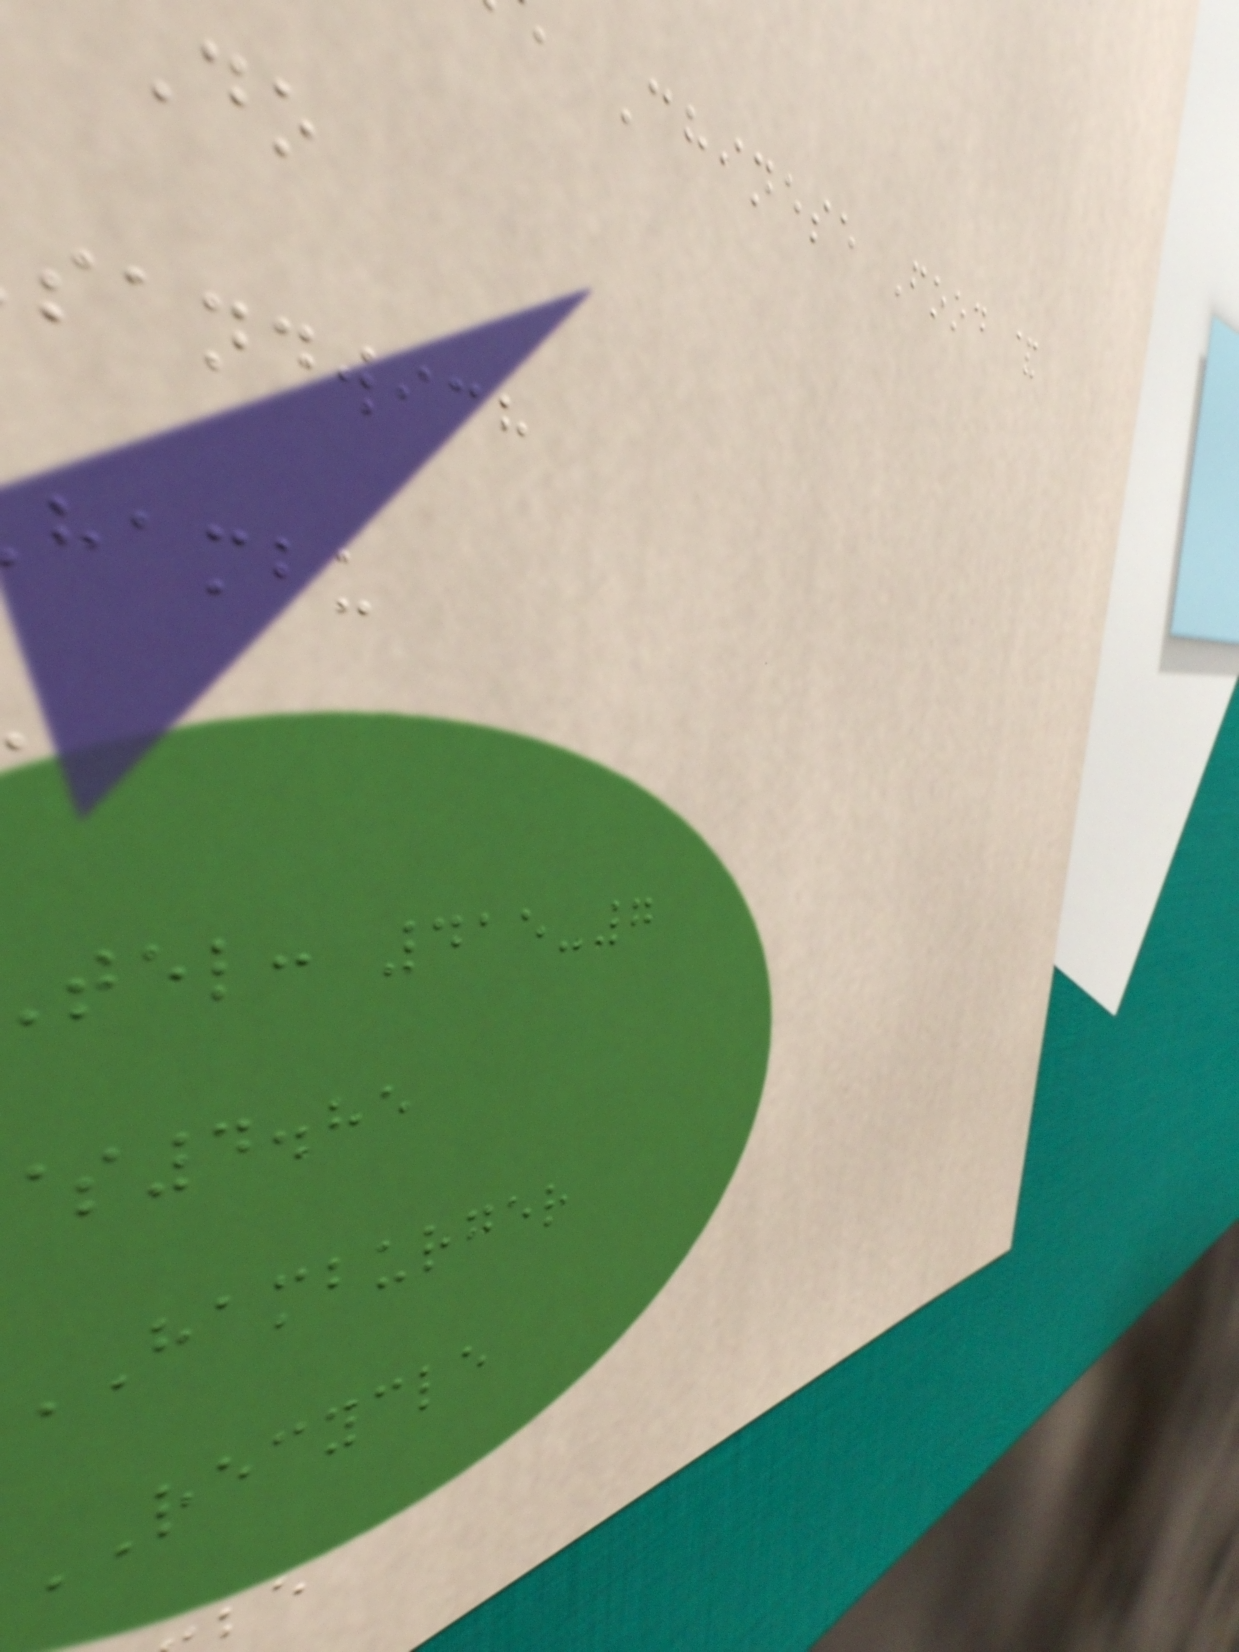Chinese Food &
sandwich
hambu
tel: 415-7
4.85
HAMBURGER
RECYCLE
